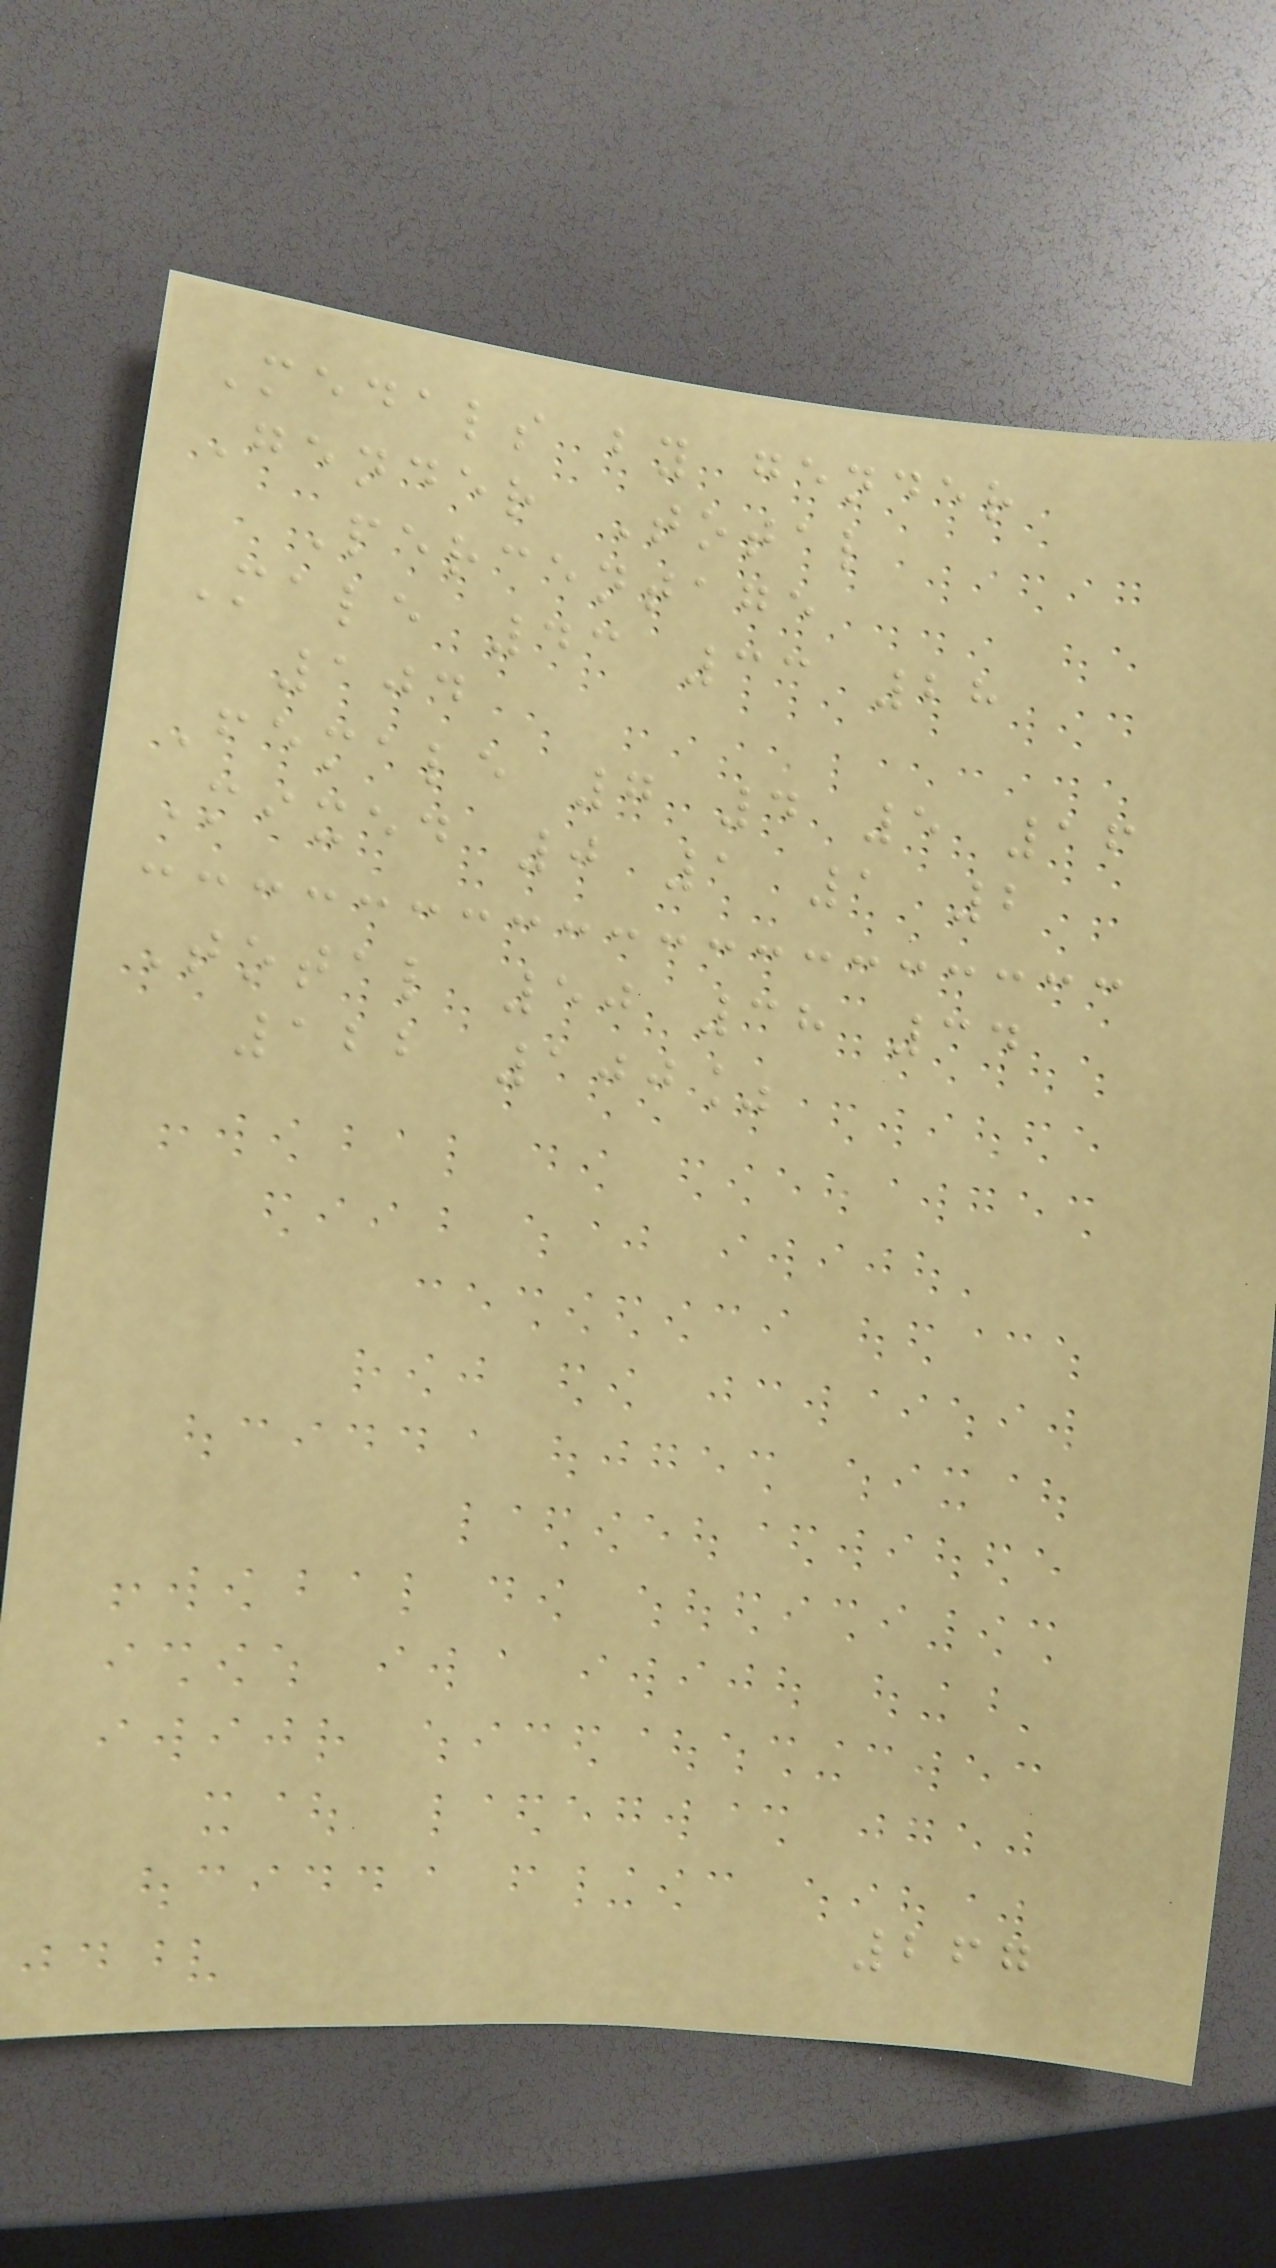Medals by gender
Gender Total
Percentage
Male 43 33 28
104
Female 7 4 5 16
Mixed 0 1 1 2
Total 50 38 34
122 100%
267
